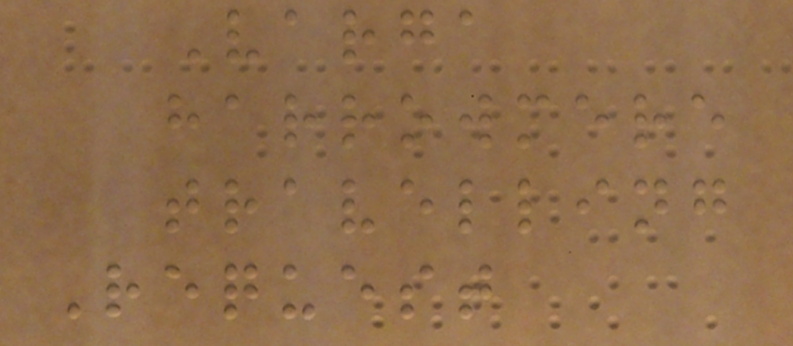Varga
harrowmere
travelling
Request
